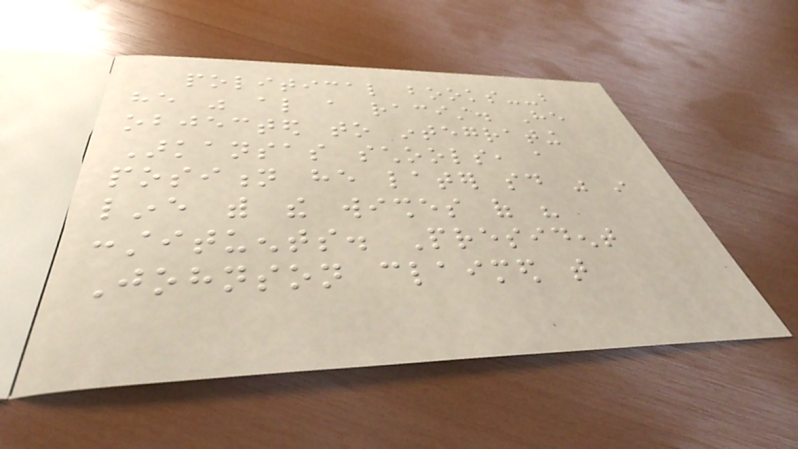political books--but
he was also a racist. He
objected to integrating
Arkansas schools, a
position he later said was in
line with the wishes of his
constituents. President
Johnson claimed that
